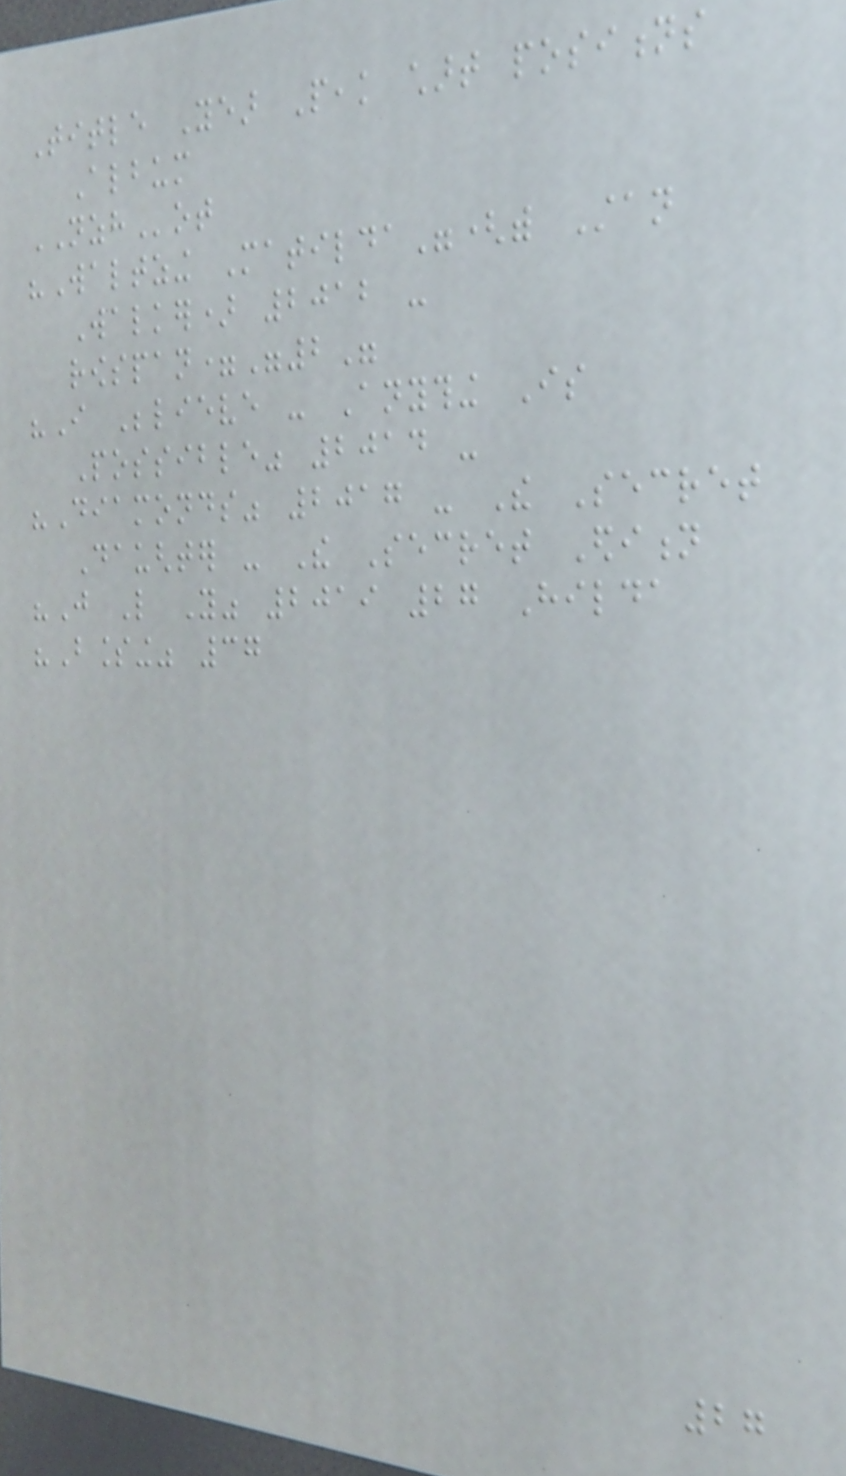Title Year Peak chart positions
Album
NZHot
"Waltzing Matilda"(with Stan
Walker) 2012 -
rowspan="2"
"I Believe - Anything Is
Possible" 2014 -
"Diamonds" 2017 - The Secret
Daughter - The Secret Edition
"Just Like You" 2019 27 Hilda
"Blessing" 37
27
